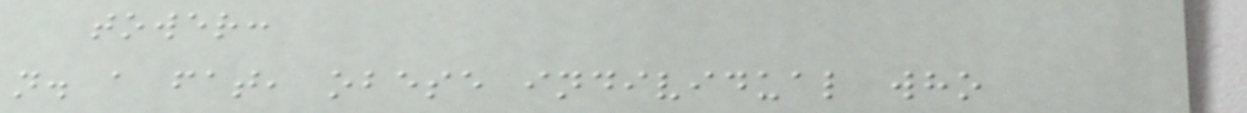tower:
n. a fat, obese individual who
